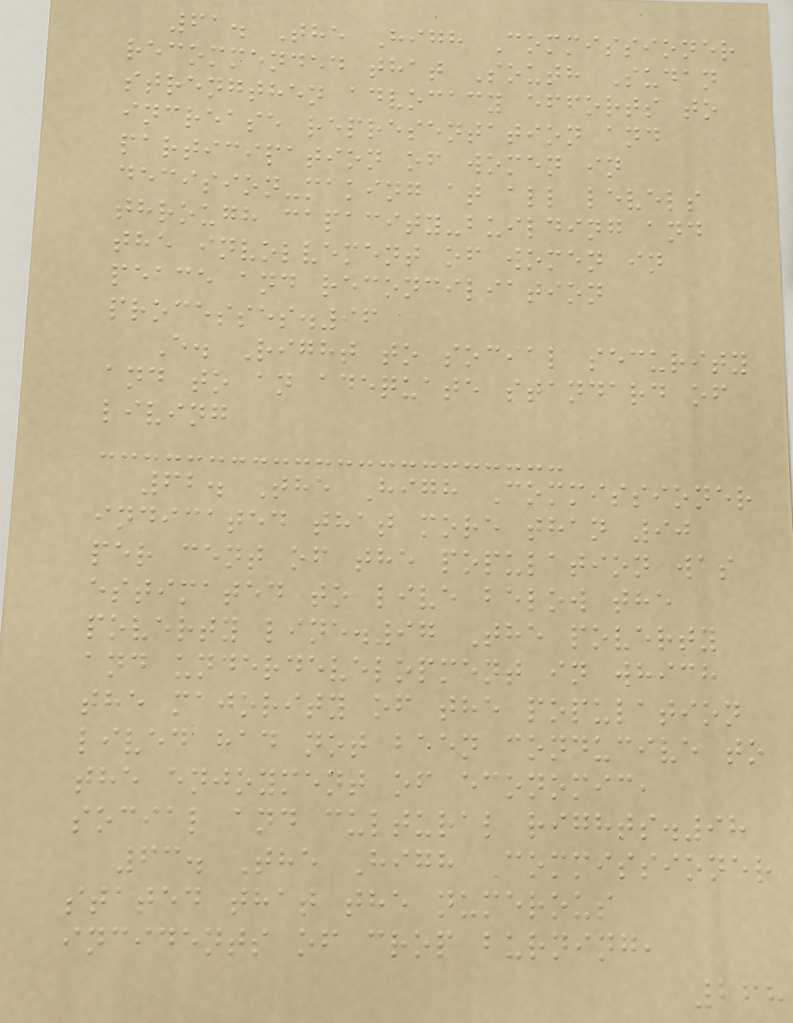61. The High Commissioner
recommended that South Sudan
strengthen advocacy efforts to
increase representation and
participation of women in
decision-making at all levels
through capacity-building and
the involvement of women in
peace and reconciliation
processes.96
E. Right to social security
and to an adequate standard of
living
62. The High Commissioner
indicated that more than 90
per cent of the population was
estimated to live below the
poverty line.97 The poverty
and underdevelopment in which
the majority of the population
lived had not been conducive to
the enjoyment of economic,
social and cultural rights.98
63. The High Commissioner
stated that the numerous
incidents of crop burning,
268
